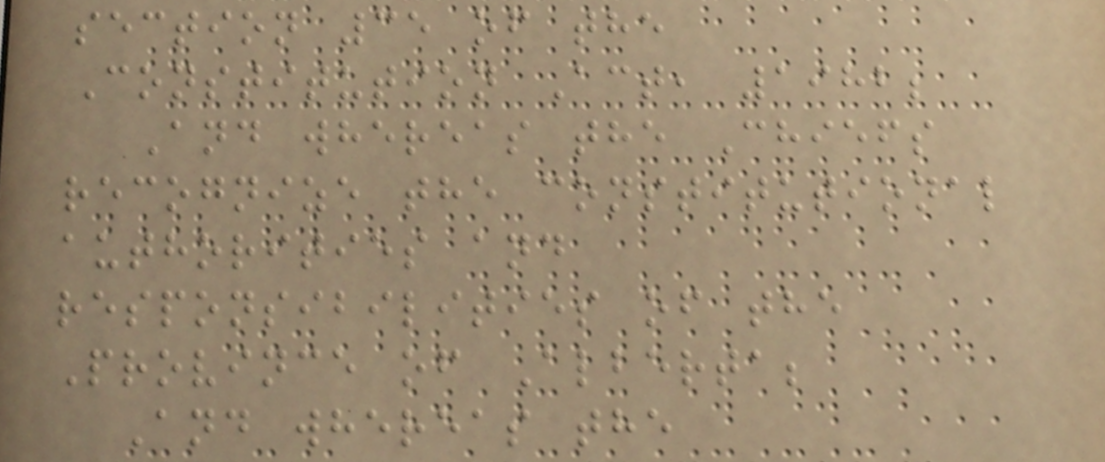section 35 of the
Constitution Act, 1982;
And whereas the Chiefs
recognize the constitutional
authorities and
responsibilities of the
Province of Alberta;
And whereas the
